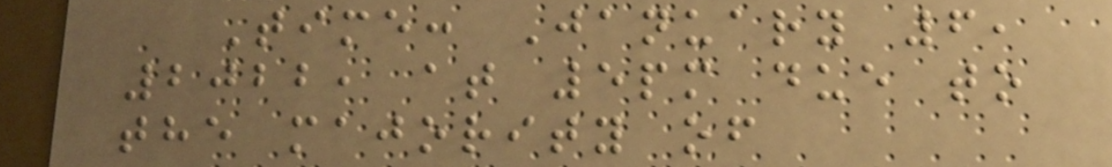Time: January 6,
2022, at 5pm due to
the majority of
